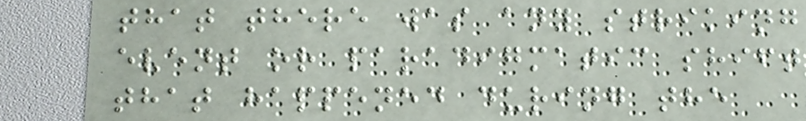that there was any striking
event or paradigmatic shift
that happened during the
